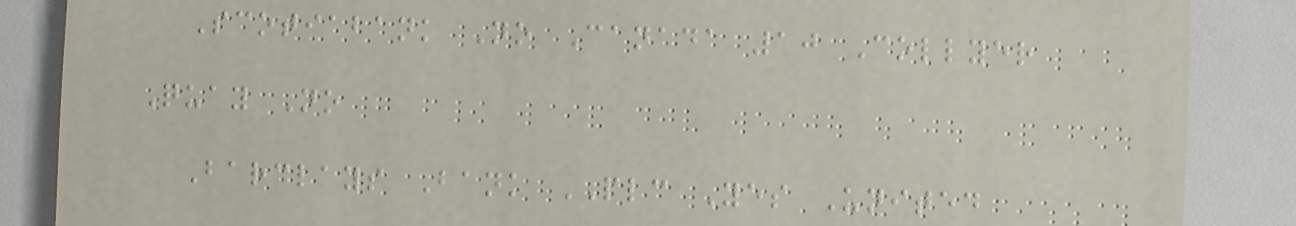Scotiabank No Canada 10 Collyer
Quay No
Barclays Bank PLC Yes United
